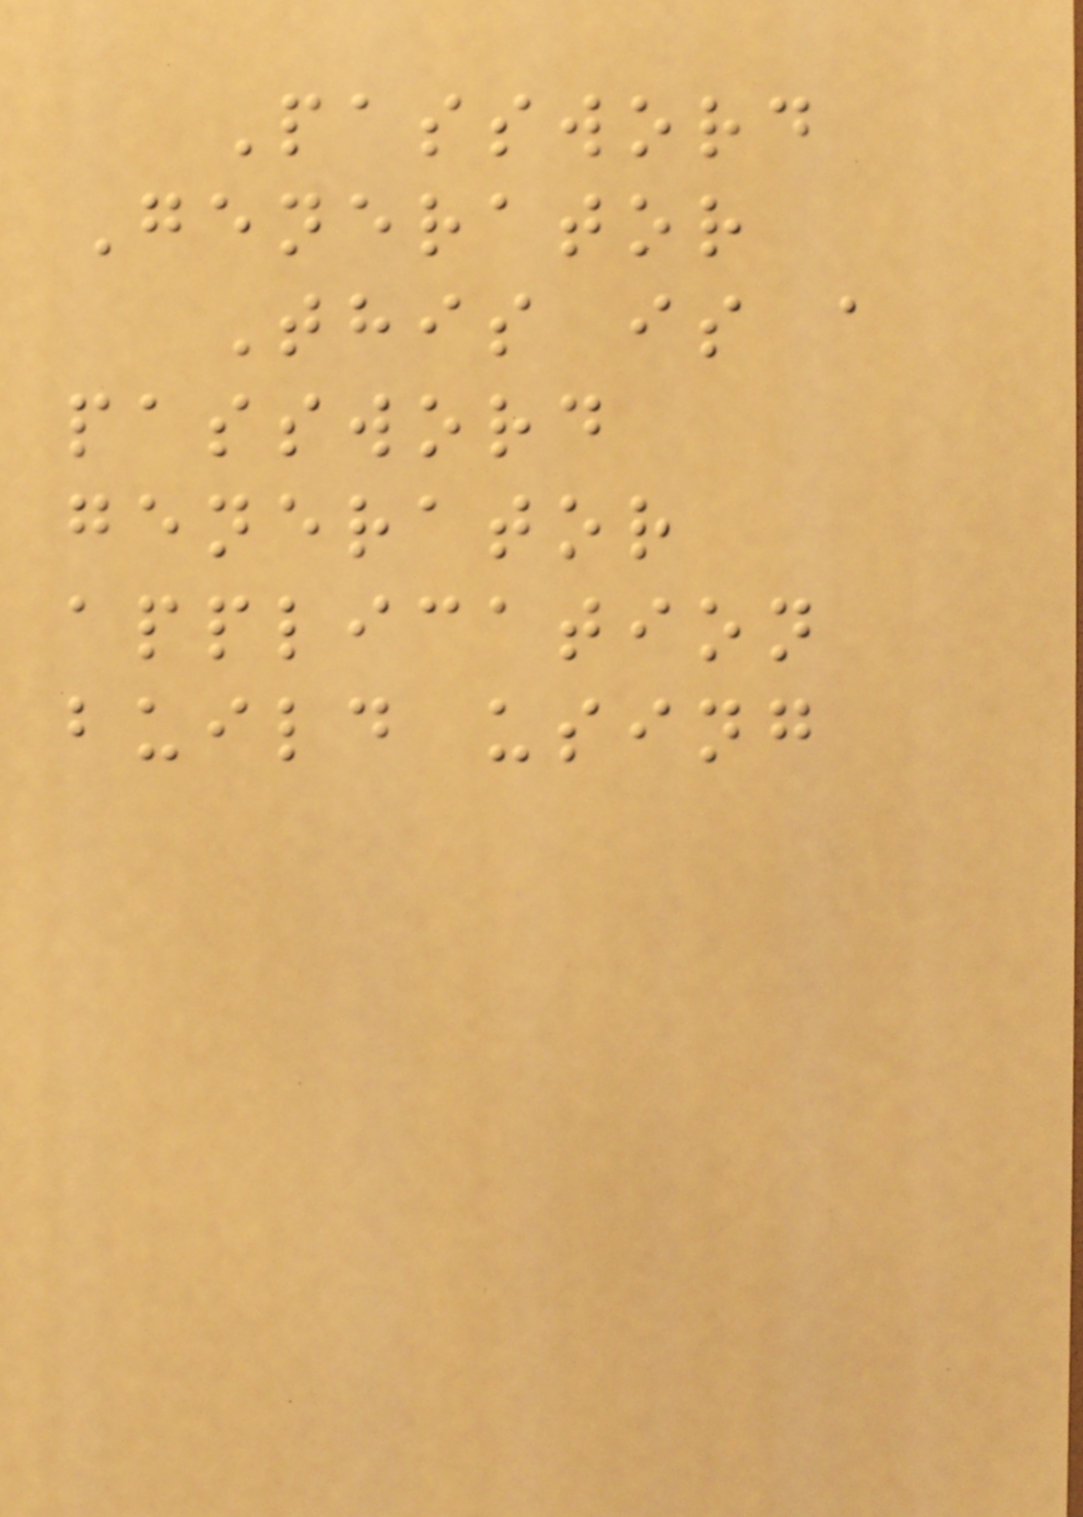Password
Generator
This is a
password
generator
application
build using
